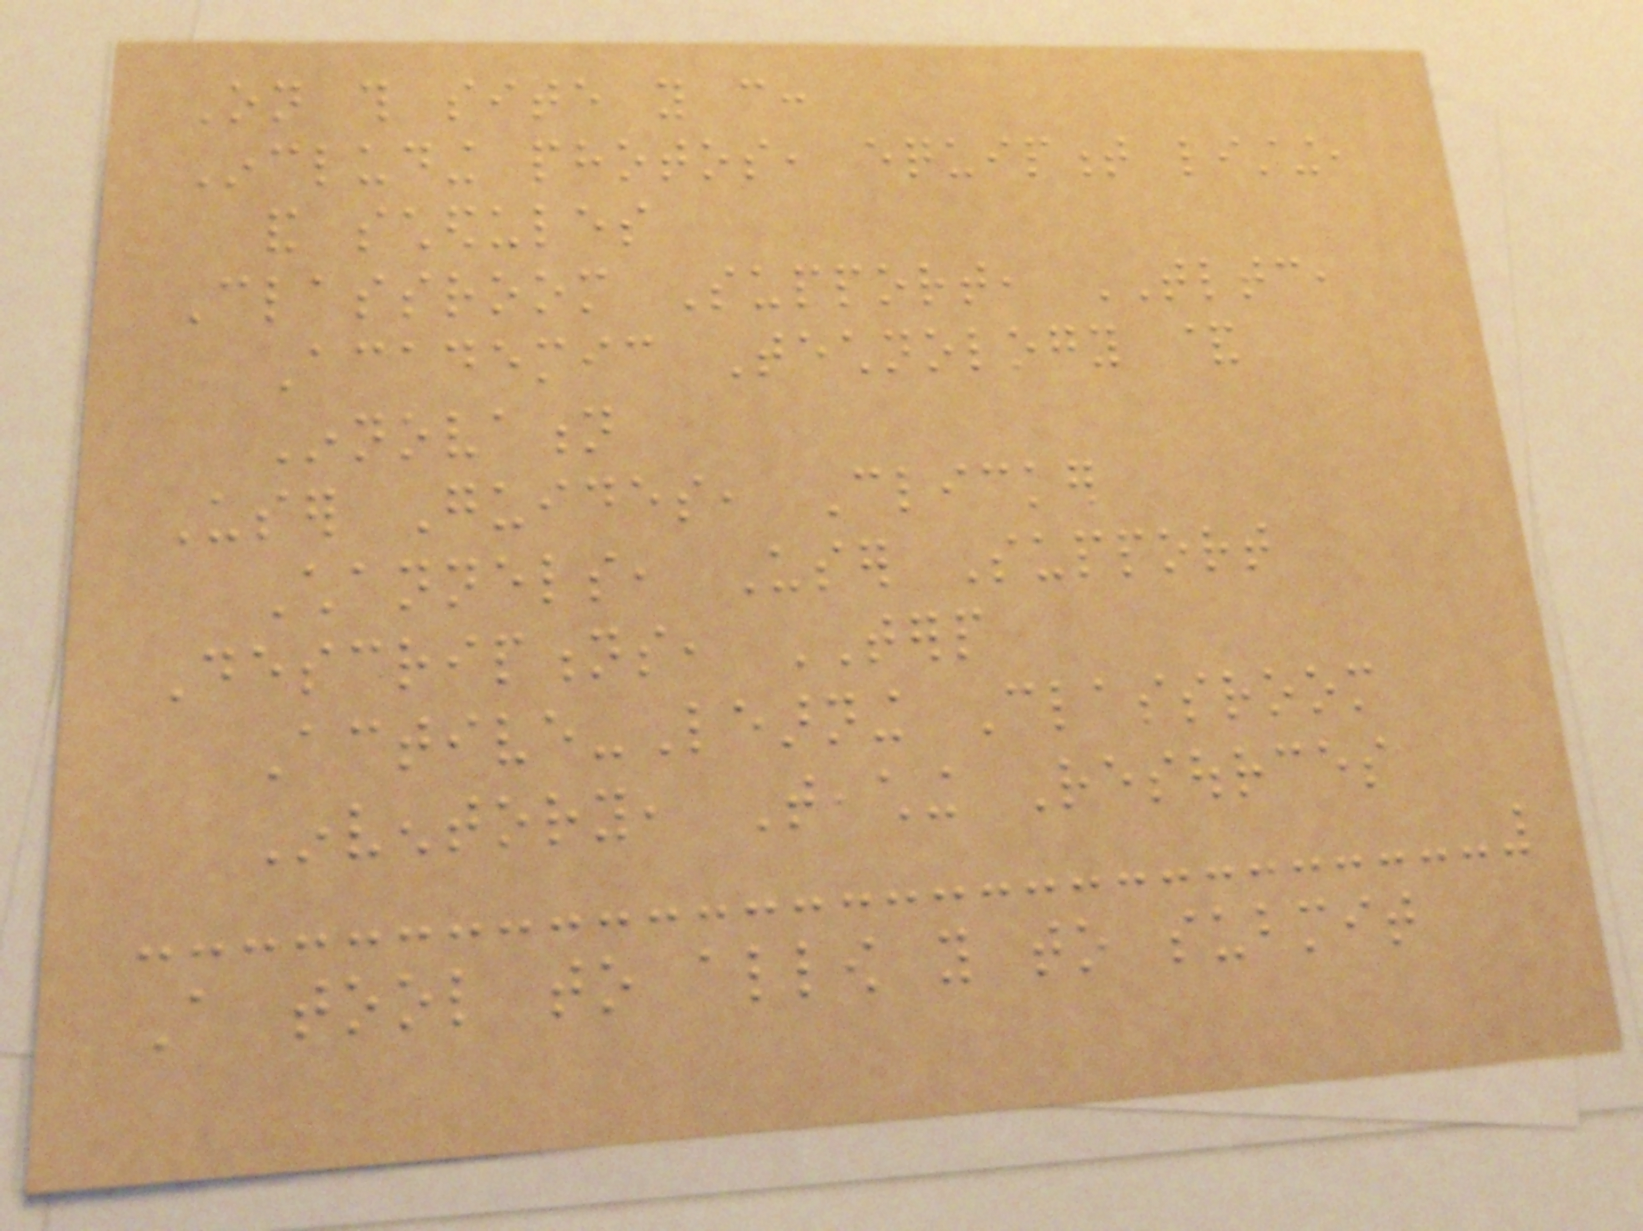On this site you can:
Including photos, equipment listing,
and schedules
Classroom Support, TLTC,
Academic Technology &
Innovation
User Guides, Clicker
Channels, User Support
Descriptions, TERP
Active-Learning Classroom
Inventory, Teaching Resources
A tool to allow you to submit
